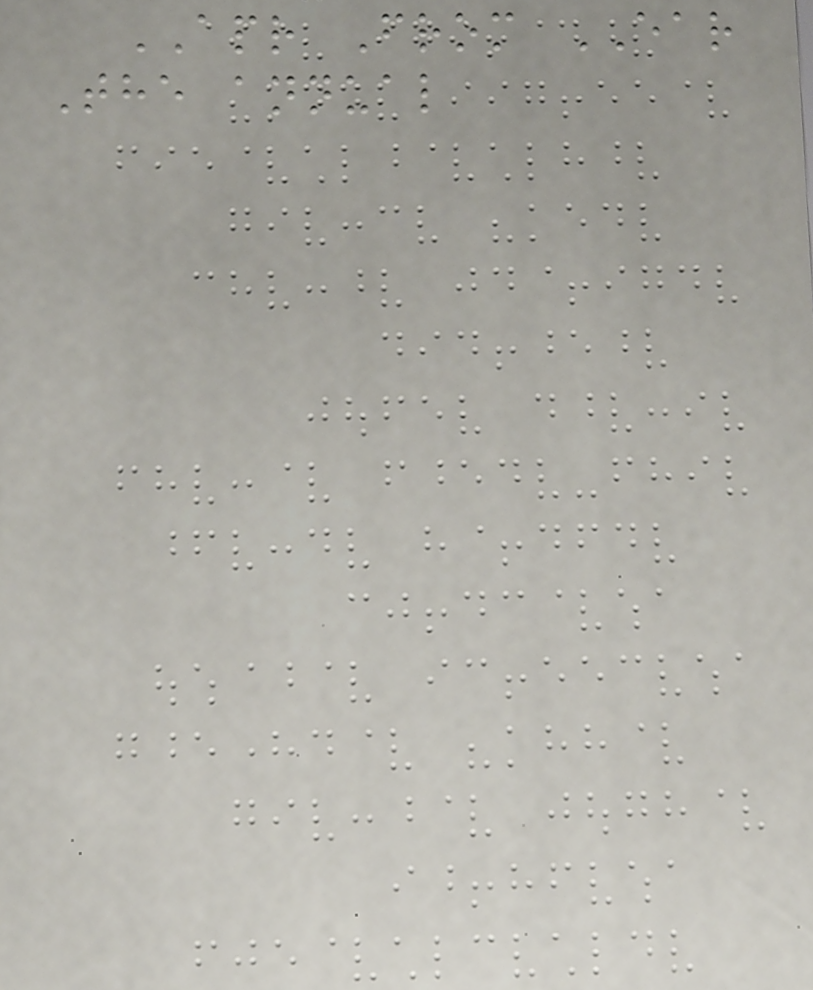APR From EAR
The annual
